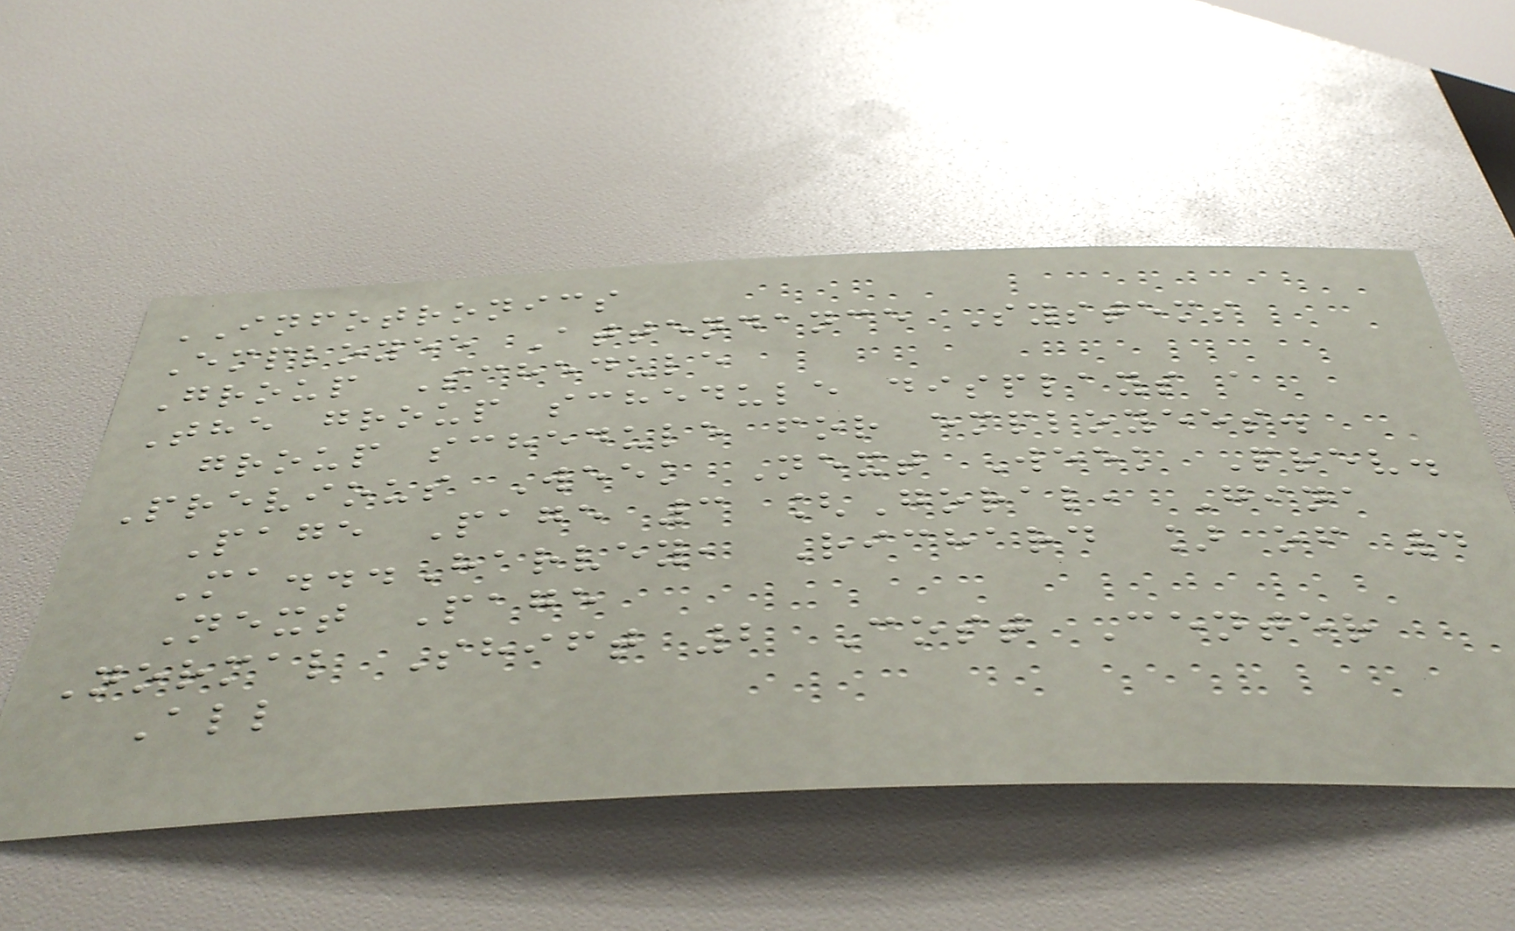INFOTRONICS
Employee Attendance Systems
Group Schedule
The group schedule displays a
group schedule for employees.
Previous Week Next Week Prev.
Page Page 3 [Goral, Gina
Ma...Harvey, Richard ] of 4
Next Page
Normal Shift 2 Cost Center
All
